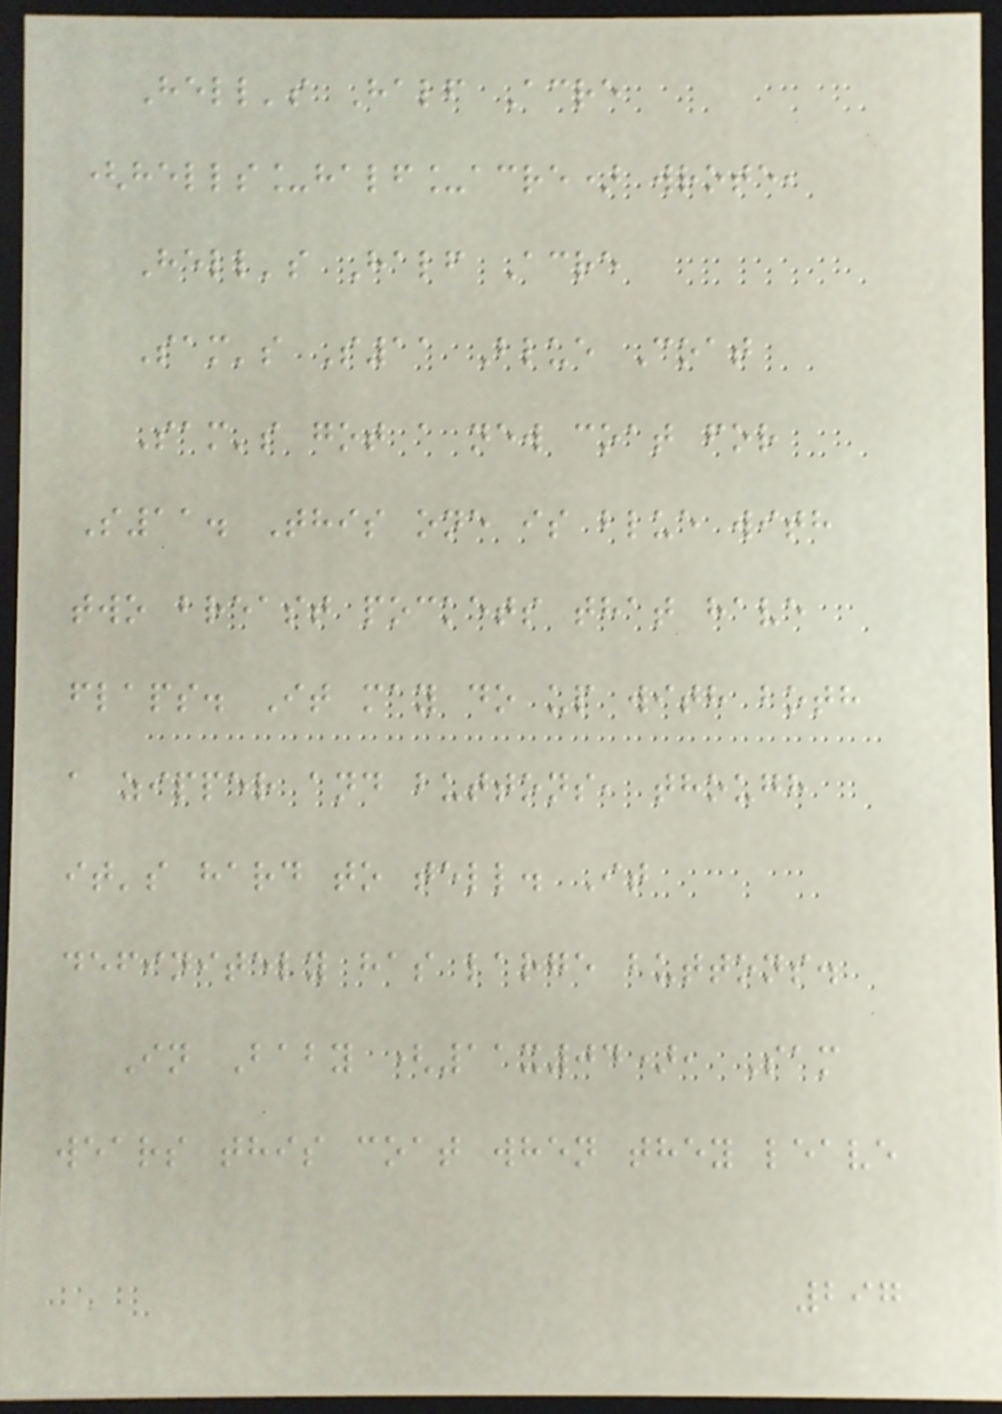Hell's Half Acre
(hells_half_acre) wrote,
Hell's Half Acre
Sam's S11 Blue Coat
Sam's got a new coat for
S11. This one is blue with
two breast pockets that have
flaps. It may do up with both
a zipper and buttons, though
it's hard to tell. It
definitely has large buttons.
In Baby (11x04), Sam
wears this coat when they leave
297
